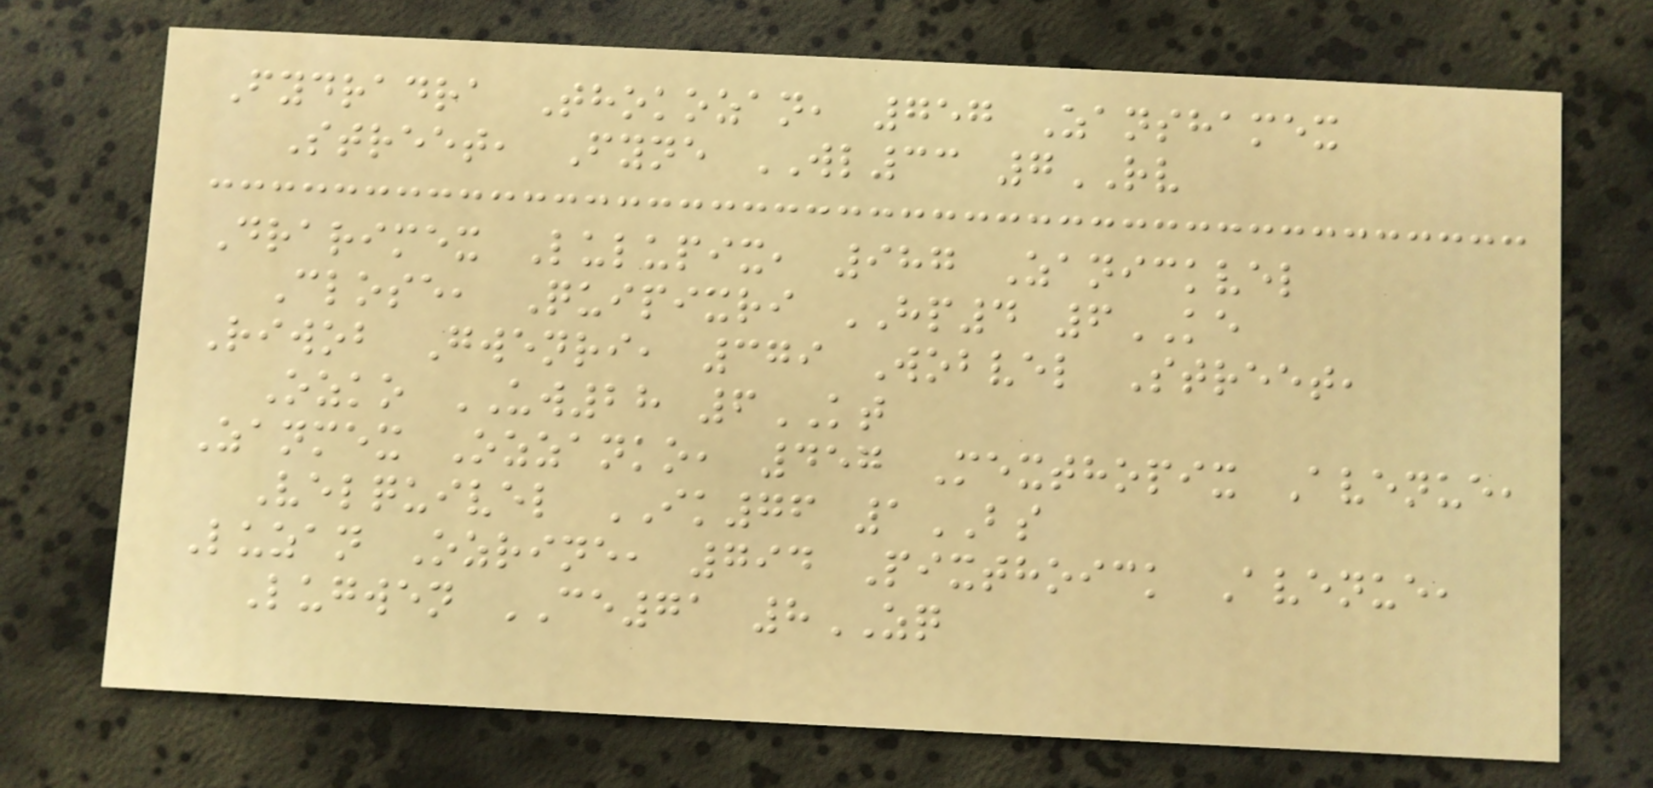Fydradra Thokozan, 757 Zanshamex
Street, Fyne WL33 7RV
Drarimex Lulupix, 987 Zanickvel
Close, Quipixri HP4 6KE
Riwob Gwenri, 379 Wobvel Street,
Ozko UW28 6KT
Zanmex Ozzanko, 457 Mexthopix Avenue,
Velquivel IK76 1BS
Luzan Ozrine, 794 Pixthoick Avenue,
Lugwen CE71 8ZQ
